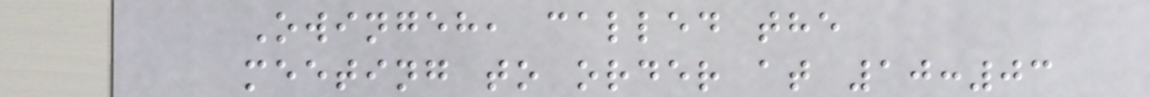Owingeh, called the
meeting to order at 10:03
